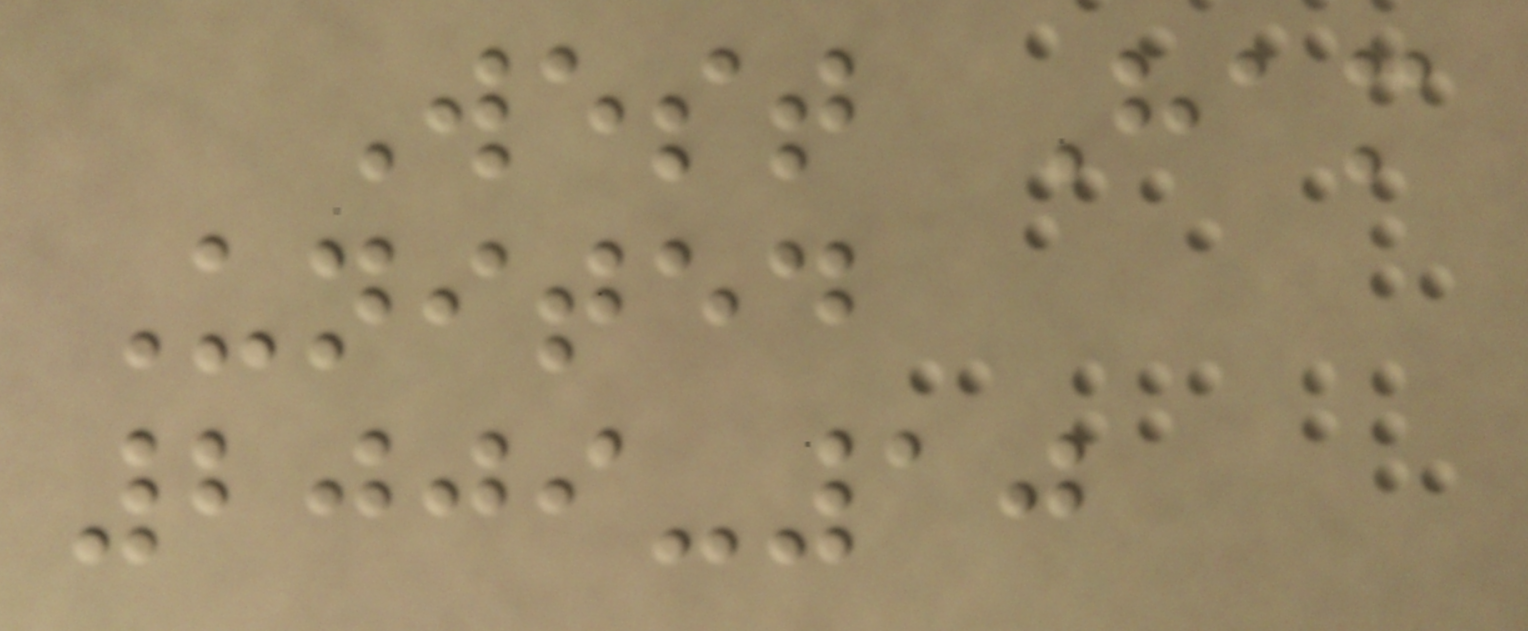West Ham
United
2009-10
